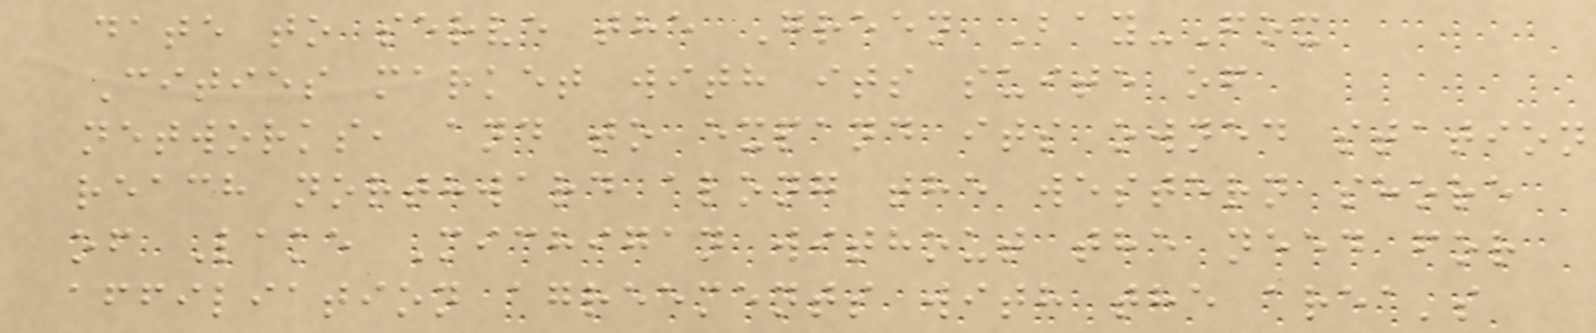date to serve the Green Bay-Fox
Cities market with its suite of
networks, and to expand its owned station
reach northward along the western shore
of Lake Michigan without the need for
affiliation agreements with the area's
